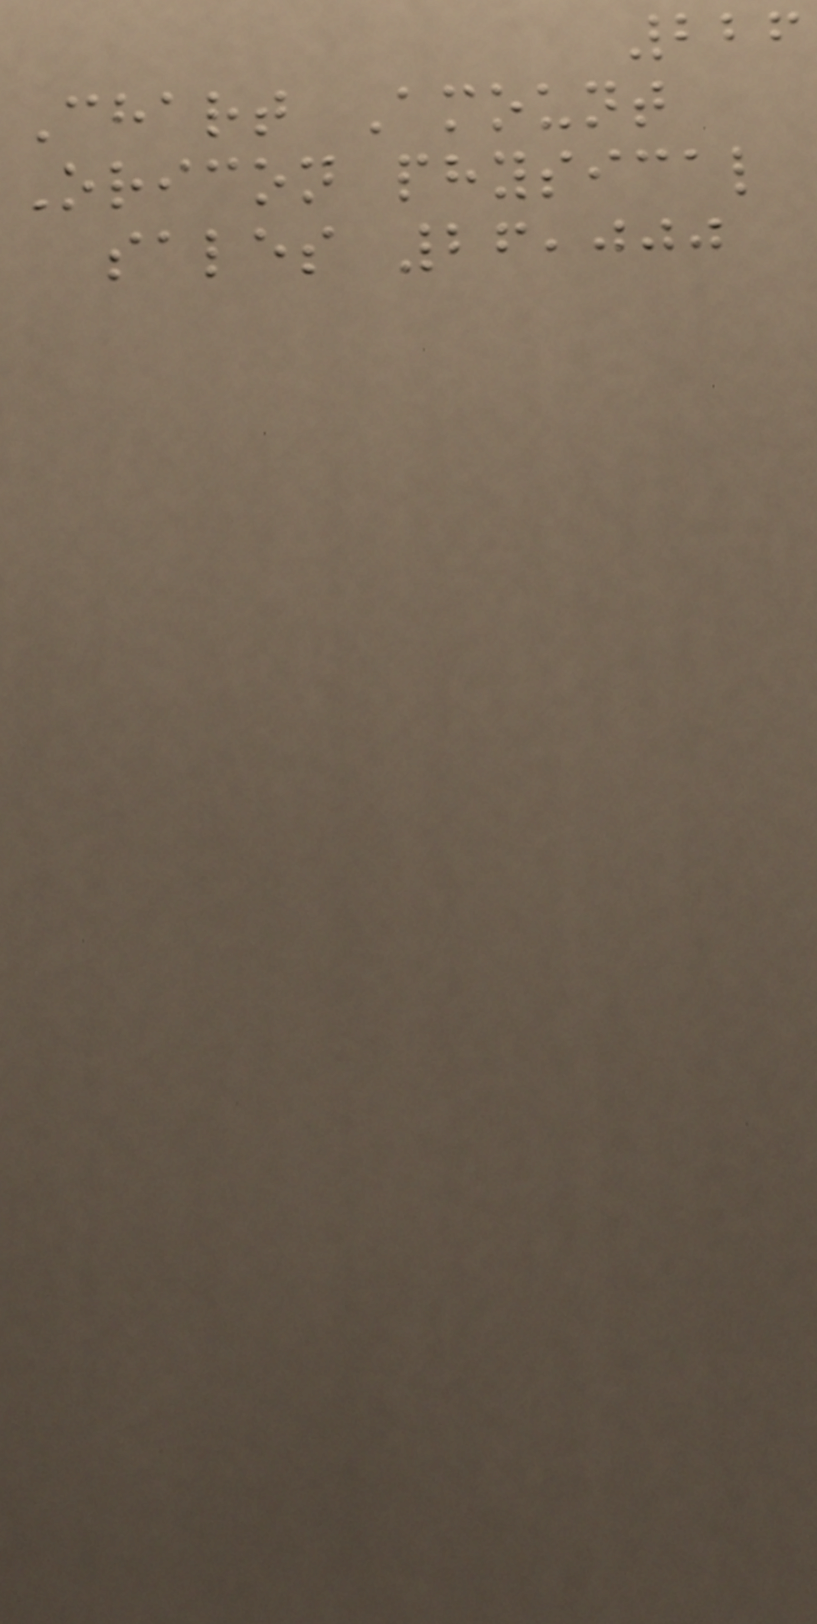226
Chart Amount
Oricon physical
sales 26,000
